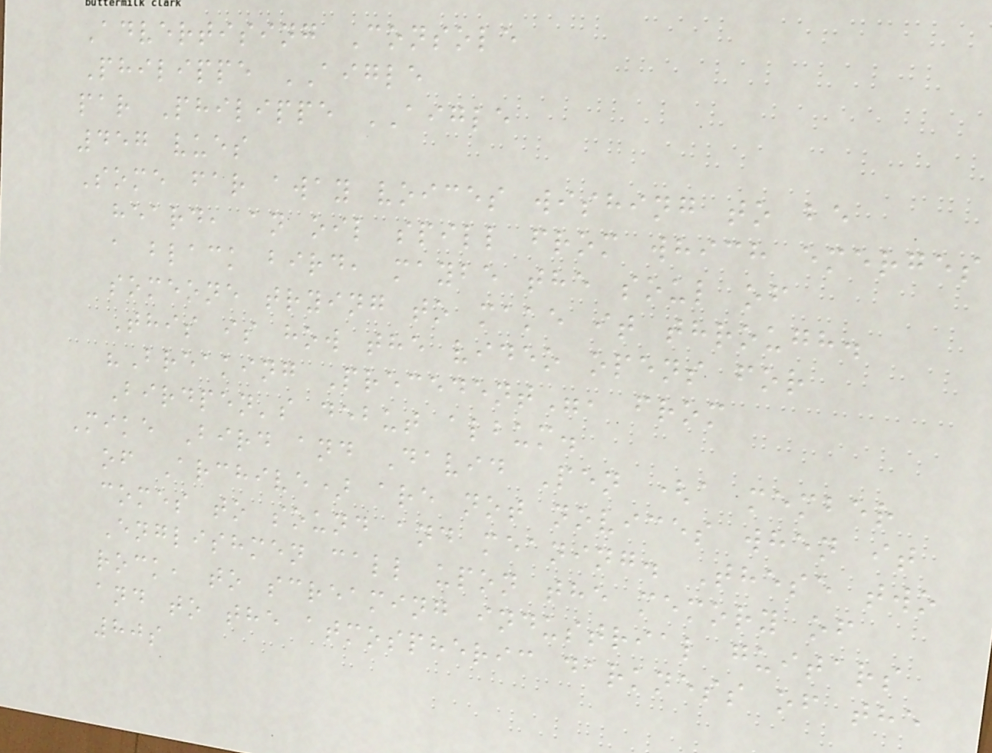Advertising Console
Philippe AIGLE
par Philippe AIGLE
457 vues
Some far away voices wishing to be
heard, an oil spill from which emerges
a black bird, maybe the soul of
someone trying to make it through.
This is how the video opens for
"Breaking Precedent", from
Birdpen's debut album.
Mike Bird and David Pen (a member
of Archive) are not novices when it
comes to sound and meaning. These two
Englishmen call upon the memory of
rock, to screaming industrial guitars
and to the atmospheric darkness of the
80s
